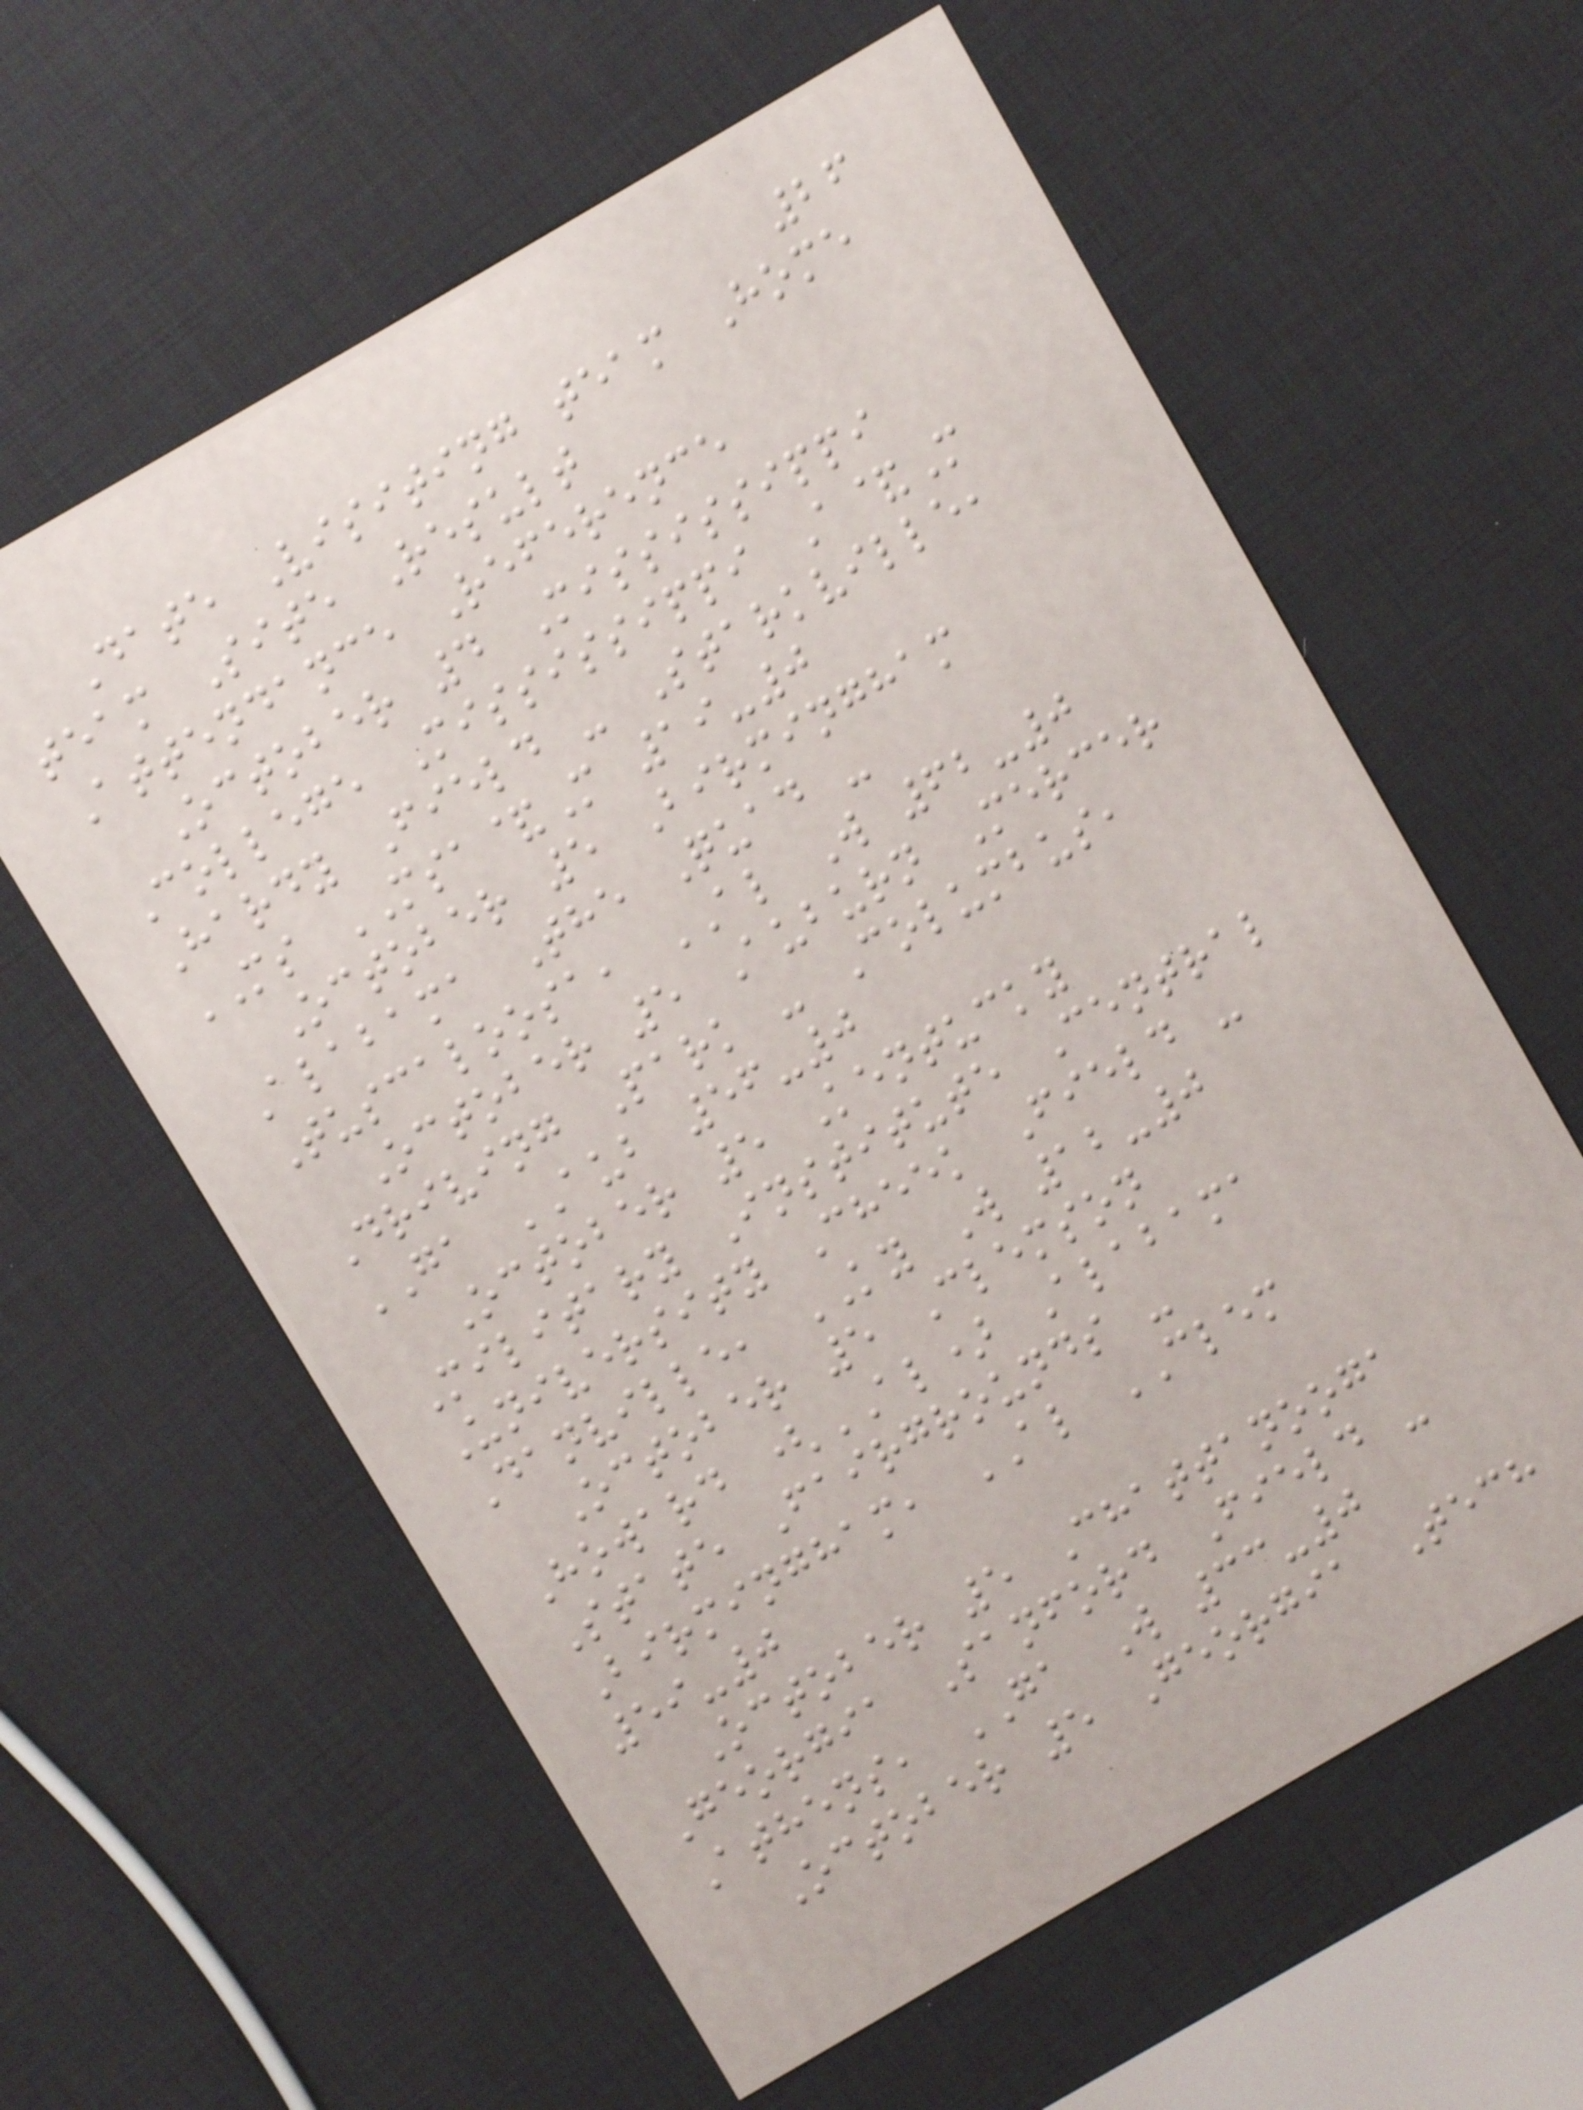26
Date Visiting team Home
team Site Result
Attendance Reference
October 4 Mississippi
College Mississippi A&M
Hardy Field - Starkville,
MS MSA&M 19-0
October 5 Birmingham
Alabama The Quad -
Tuscaloosa, AL W 62-0
October 5 Auburn Mercer
Driving Park - Columbus,
GA AUB 56-0
October 5 Kentucky
Military Institute Central
University Cheek Field -
Danville, KY W 12-0
October 5 Clemson
Howard (AL) Alabama
State Fairgrounds -
Birmingham, AL CLEM
59-0
October 5 Chattanooga
Georgia Sanford Field -
Athens, GA W 33-0
October 5 Georgia Tech
